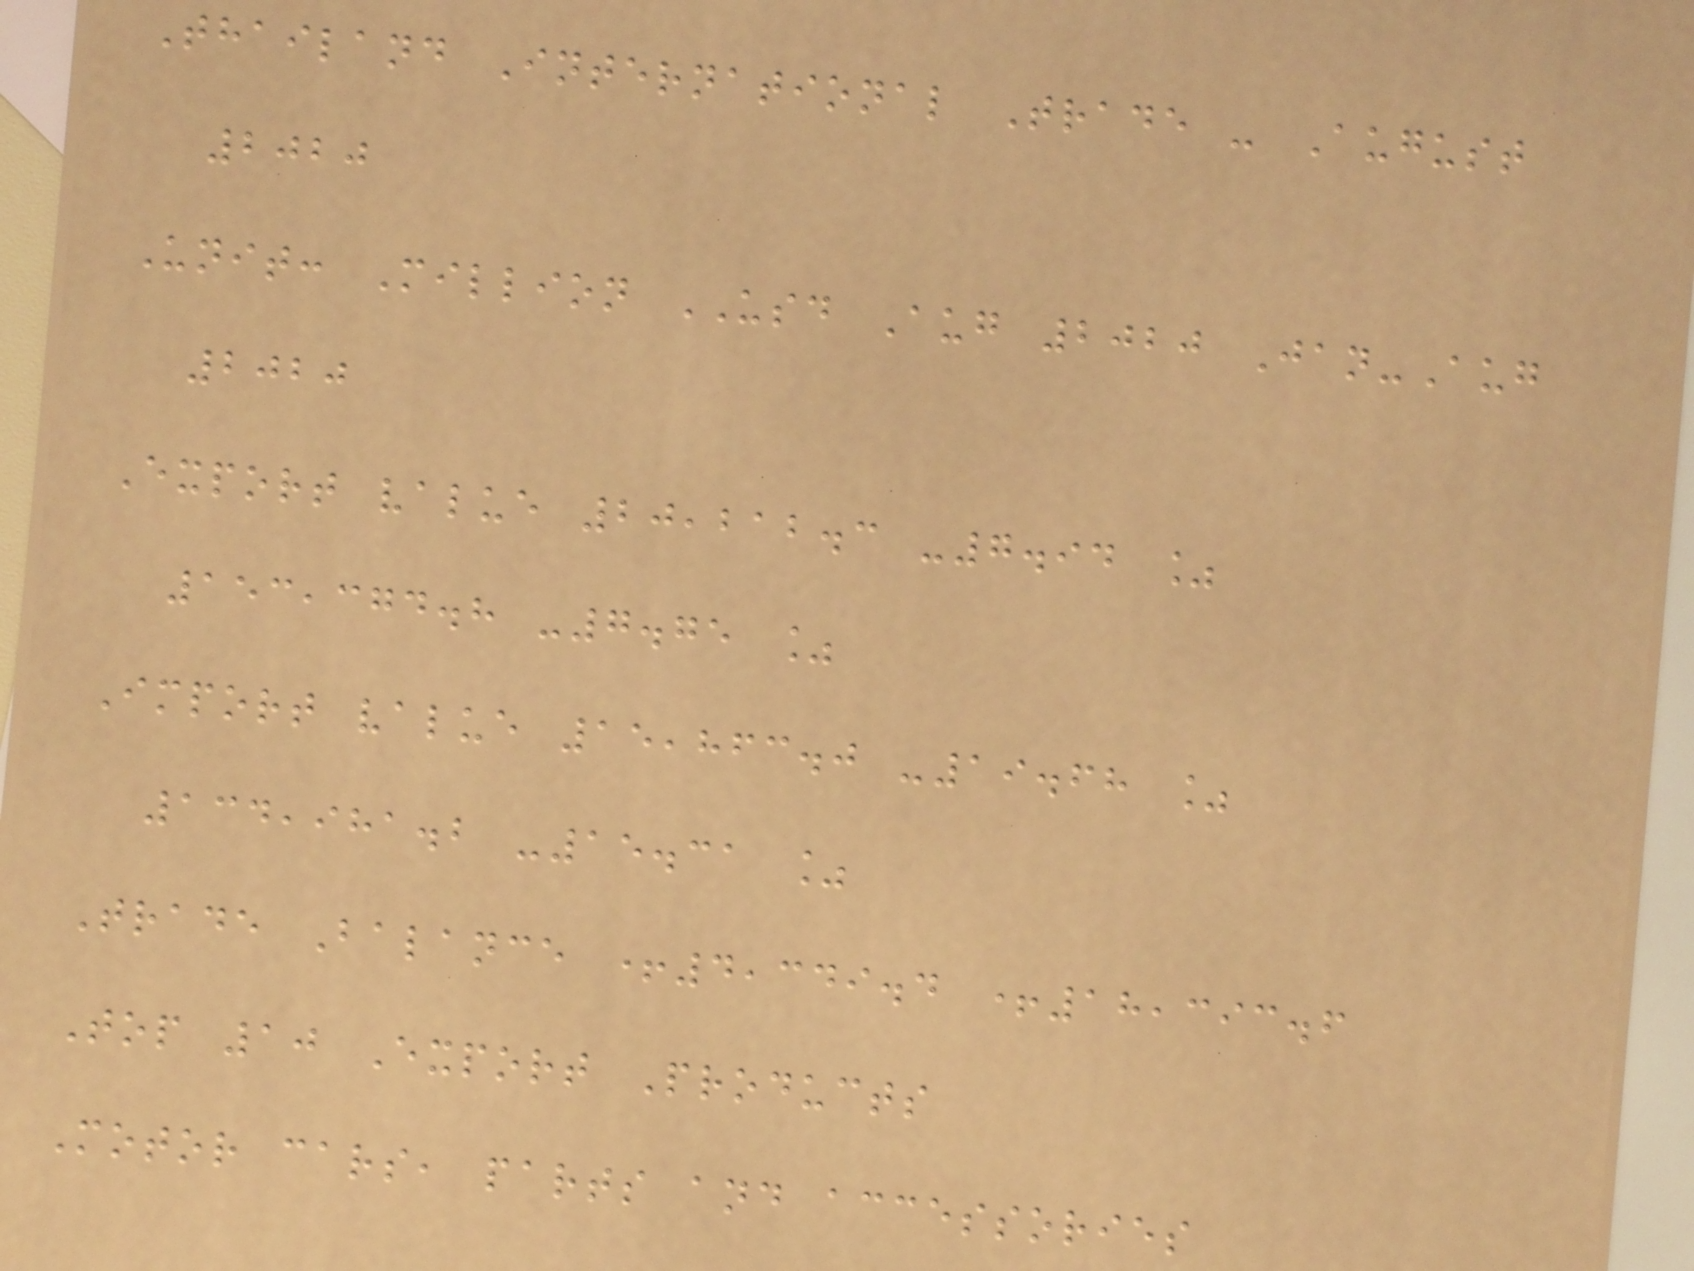Thailand International Trade - August
2020
Unit: Million USD Aug 2020 Jan-Aug
2020
Export value 20,212.3 -7.94 %
153,374.8 -7.75 %
Import value 15,863.0 -19.68 %
134,981.2 -15.31 %
Trade Balance +4,349.4 +18,393.6
Top 10 Export Products
Motor cars, parts and accessories
